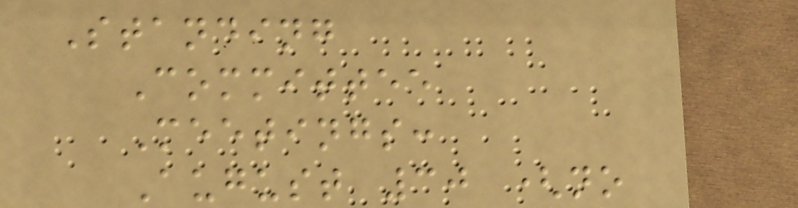Standing
Committee
Meetings:
August 30 (no
